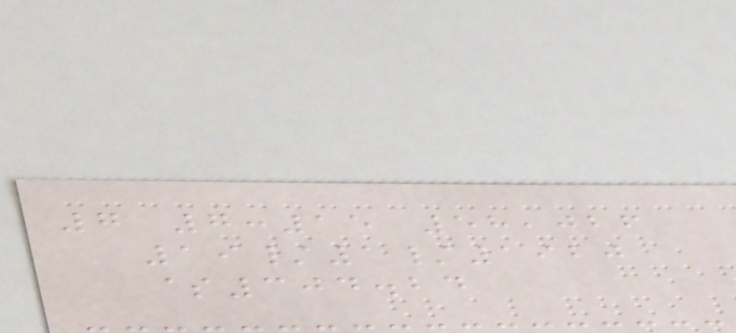7 7:15 58,026
19/1/1920
$304.24
